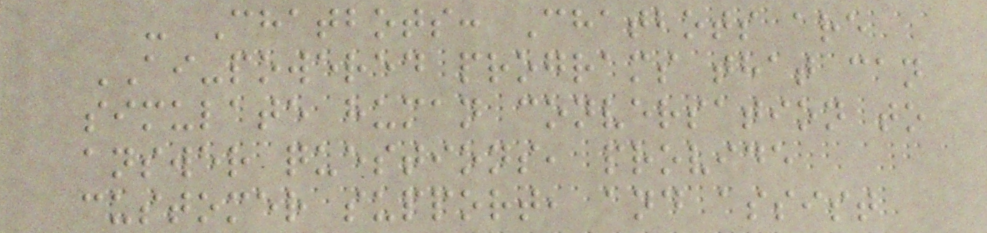- Chatbots: Chatbots are
AI-powered programs that can
simulate human conversation to
answer questions, provide
customer support, and assist
